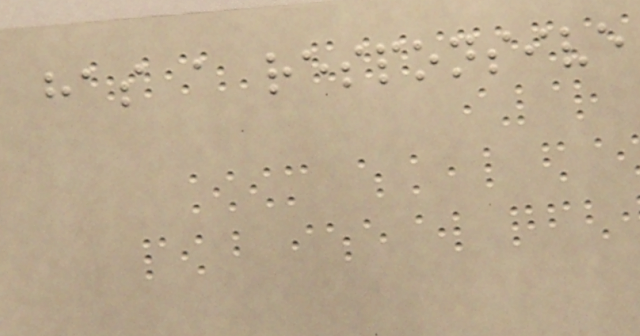has a responsive
